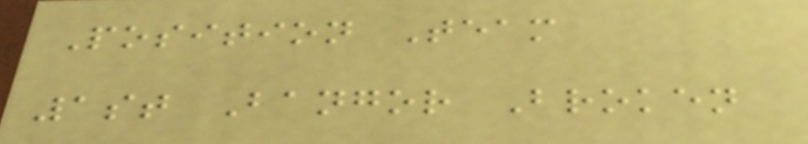Position Team
1st Bangor Broken
